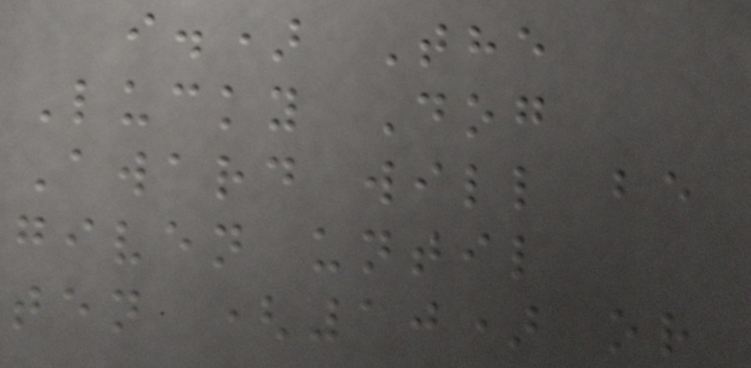i.) The
Lucky Dog
Award will be
given until
ten (10) or
